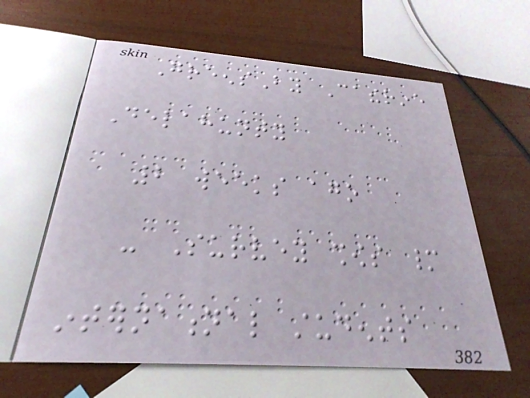GreensBy Catherine
Delahunty
2 weeks ago
- Survey shows many
international students
